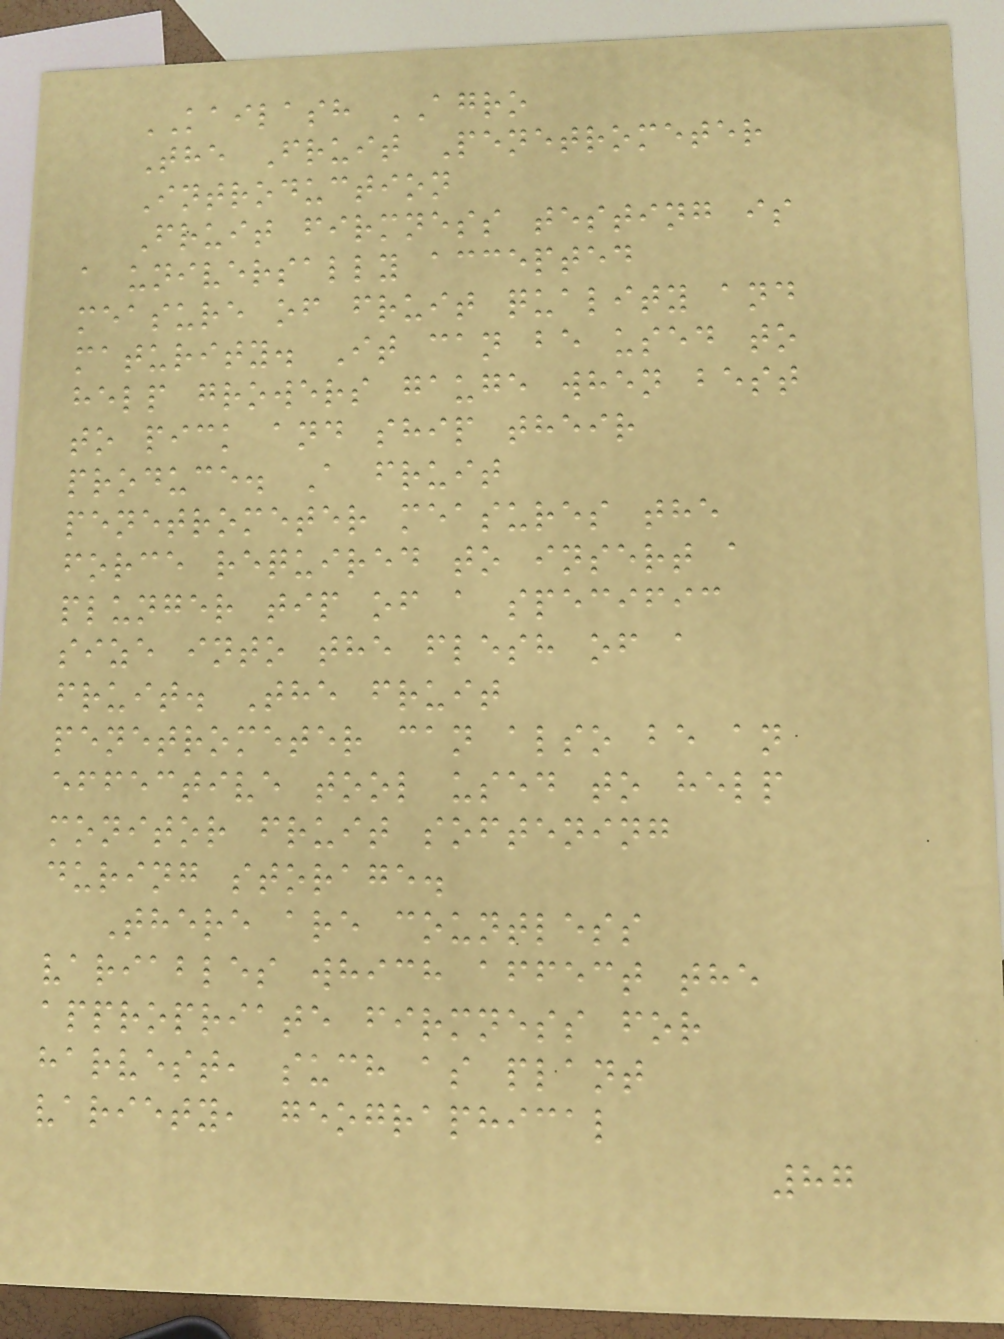KAILASH AGRO
The Fruit Penetrometer
Introduction
Fruit firmness testing is
a universally accepted
measure of fruit quality and
maturity. It can be used to
help growers gauge when best
to pick and ship their
produce. A fruit
penetrometer measures the
force required to insert a
plunger tip of a specific
size into the flesh of a
fruit. The fruit
penetrometer can also be an
effective tool used to help
monitor fruit softening
during storage.
There are countless
variables which affect the
appropriate firmness for
harvest, such as plant
variety, geographical
87
